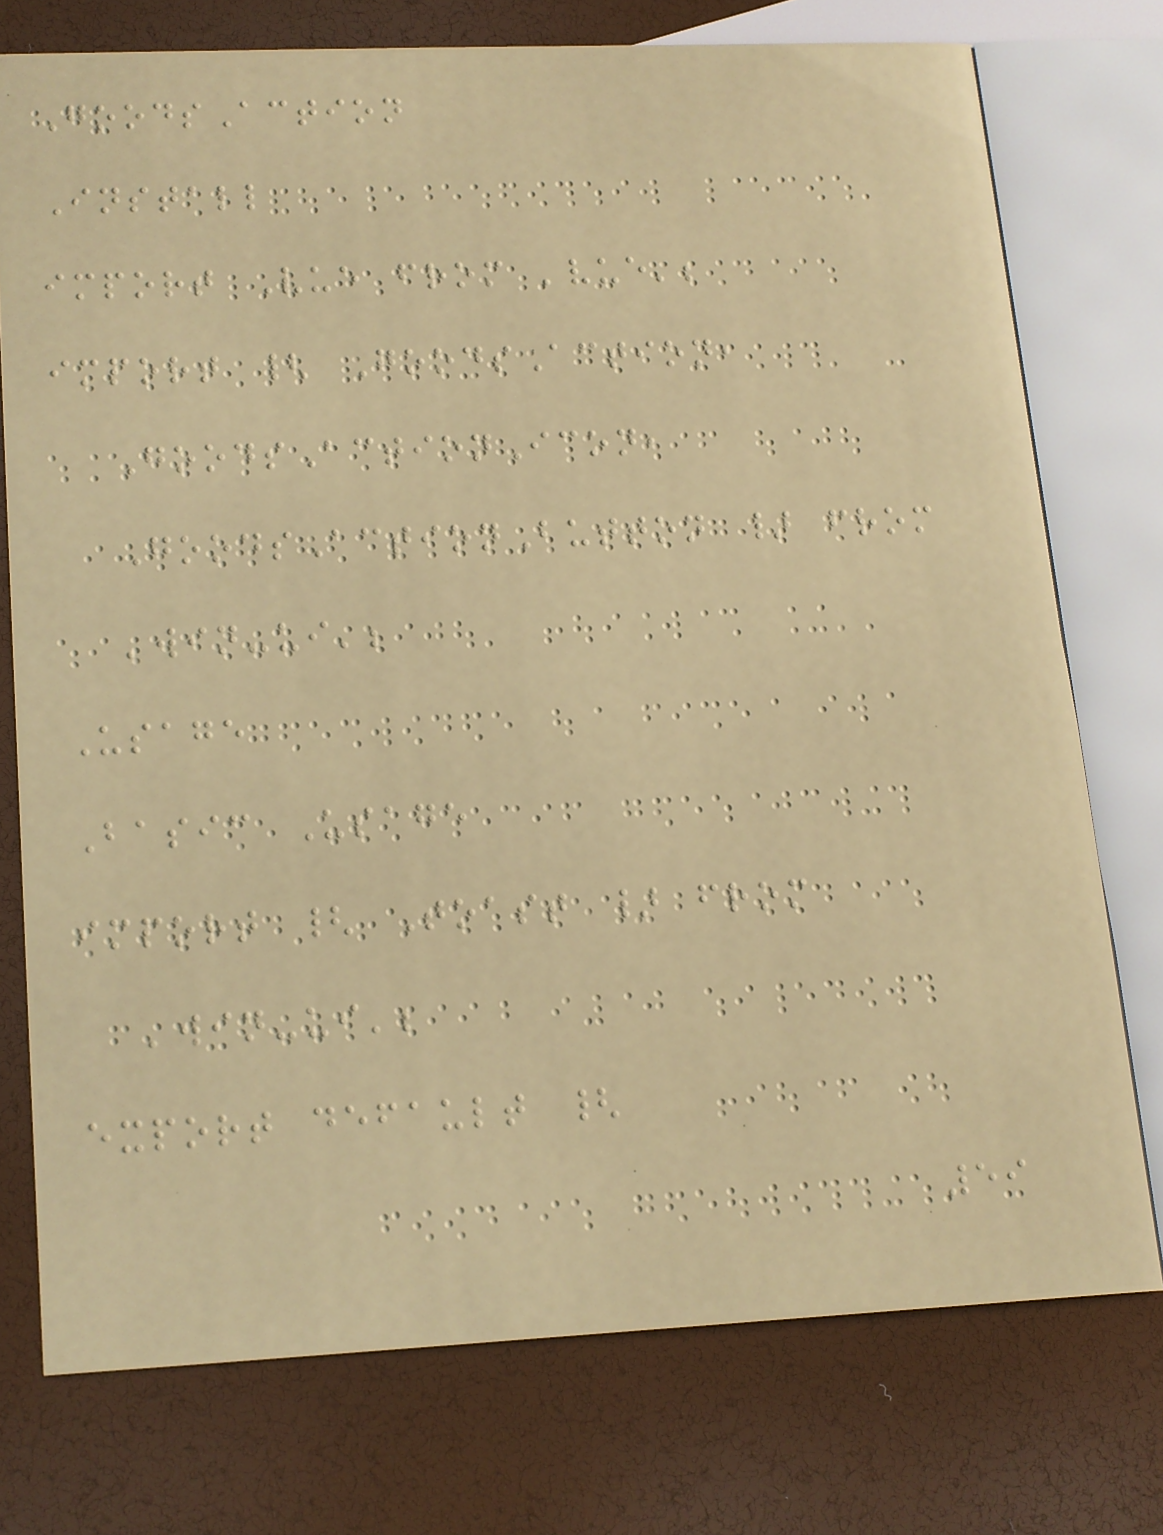GoodsAction
Install
import Vue from 'vue';
import { GoodsAction,
GoodsActionIcon,
GoodsActionButton } from
'win-ui';
Usage
Basic Usage
import { Toast } from
'win-ui';
export default {
59
